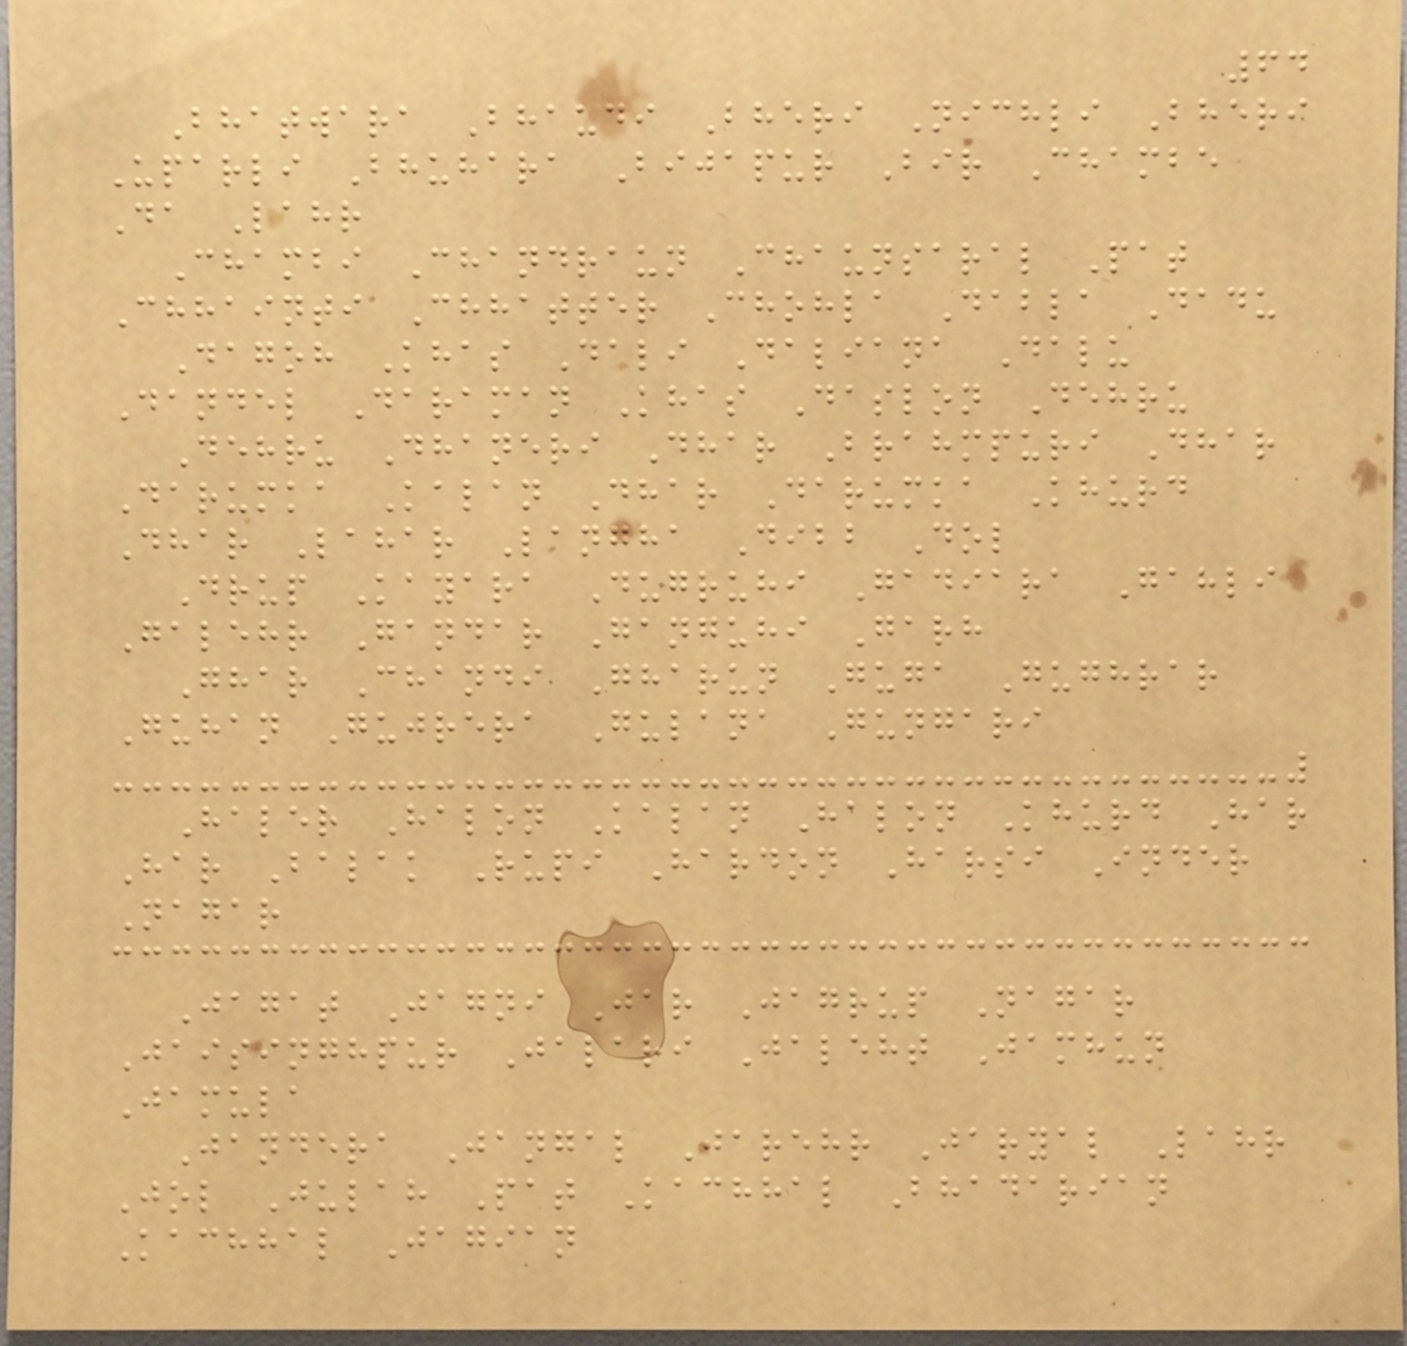64
Bhatwara Bhaudi Bheri Nichli Bheri
Uparli Bhuhara Bijapur Bir Chambe
Da Lahr
Chambi Chandraun Chaunsaral Pat
Chhainti Chhatter Chohla Dabla Dadu
Dagoh Khas Dali Daliana Dalu
Dandel Daraman Khas Daslon Dehru
Dehru Dhaneri Dhar Brahmpuri Dhar
Darumka Kalan Dhar Darumka Khurd
Dhar Lahar Langha Dibb Dol
Drup Kayara Dugruhi Gadiara Gahli
Galehr Gandar Ganguhi Garh
Ghar Chandi Gharun Guga Gughrar
Guhan Gujrera Gulana Gungari
Haler Halon Kalan Halon Khurd Har
Har Balak Rupi Hardon Harsi Inder
Nagar
Jagat Jagni Jar Jagrup Nagar
Jaisinghpur Jalari Jaleht Jamhun
Jamula
Jandera Jangal Jarehr Jaryal Lahr
Jol Julah Pat Kachhal Bhadarian
Kachhal Jagian
